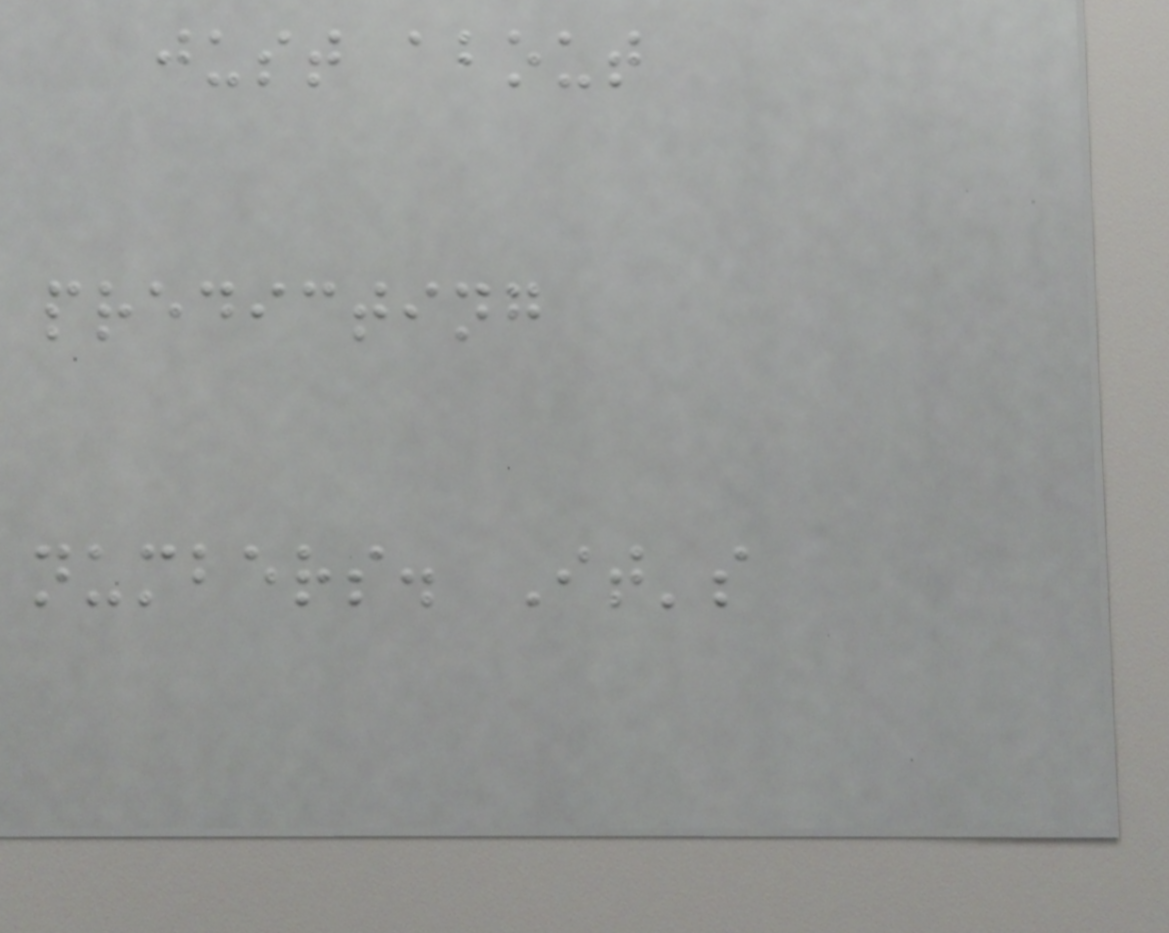just about
predicting
numbers. It's
